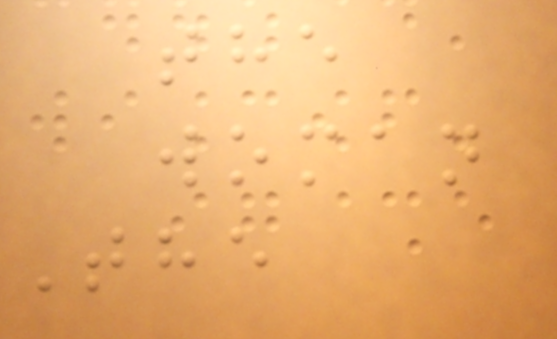the
woman
The
